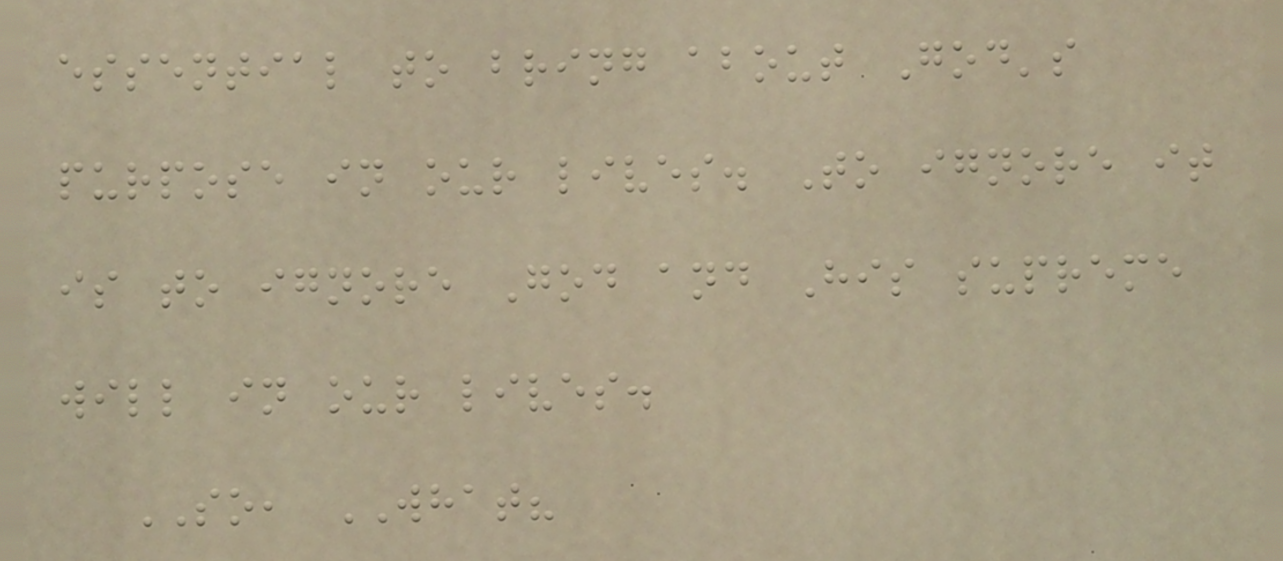essential to bring about God's
purpose in our lives. To ignore it
is to ignore God and His supreme
will in our lives.
SO, WHAT?
